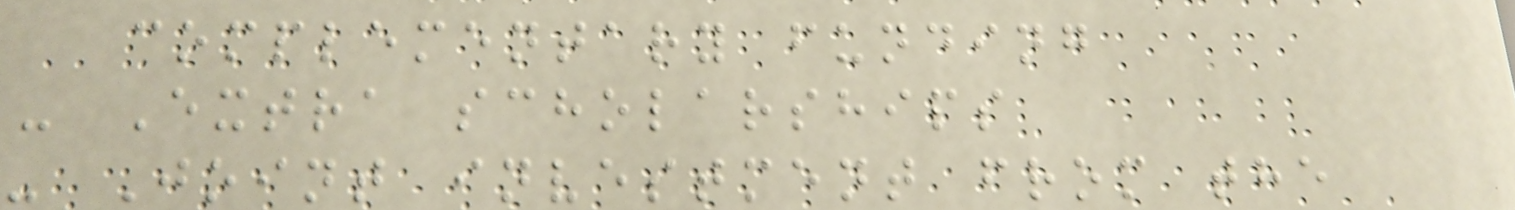complementary funding
- Extra scholarships
- Joint investment from the
